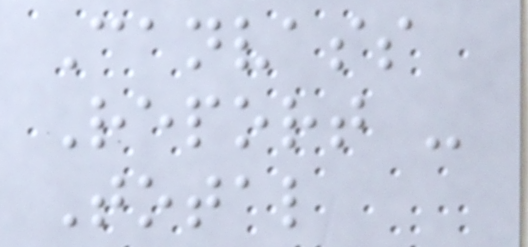Canvass
Report -
Total
